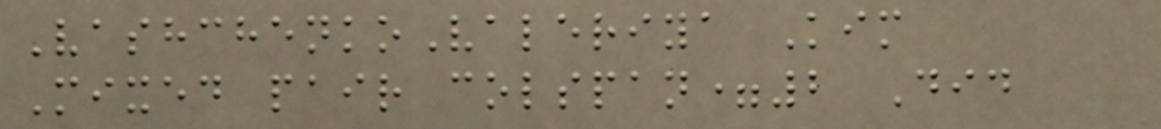VashchenkoValeriya Kim
Mixed pair colspan=2 Did
